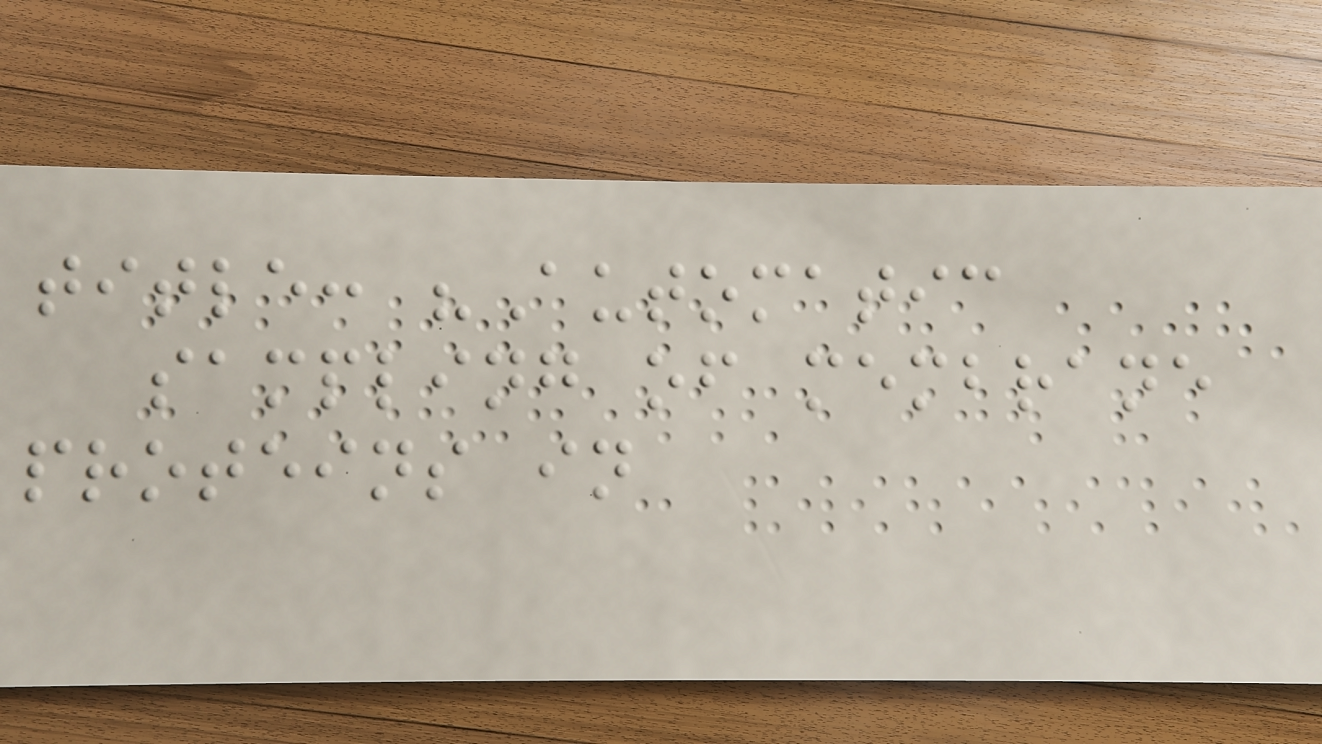title: "Automatic
sampling of membrane
proteins in
